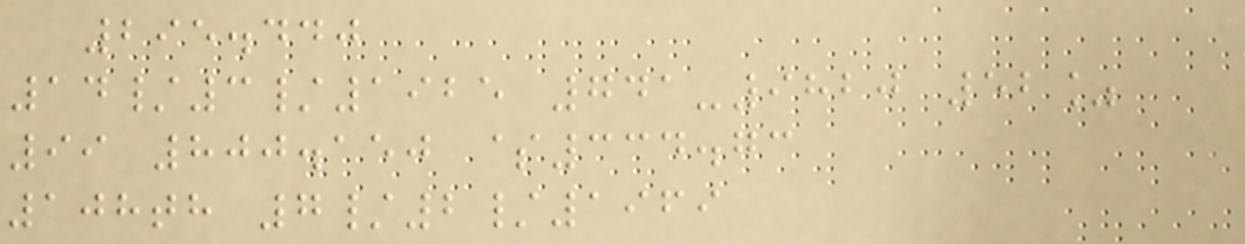295.440
14/3/1925 741-9820 52%
99 800.150 $334.73
108th 7/2/1969
